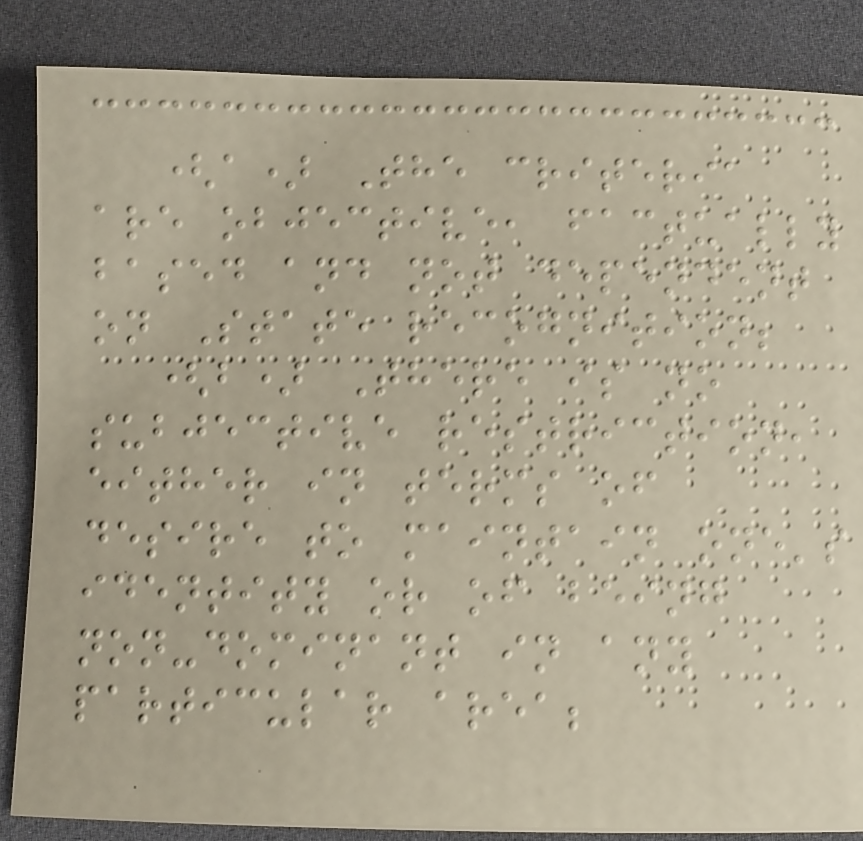(a) The criteria
are objective, factually
based and not dependent
on State recognition;
(b) There is no
subjective restriction,
either in terms of
desire to maintain one's
identity or of being
non-dominant in any
particular area;
